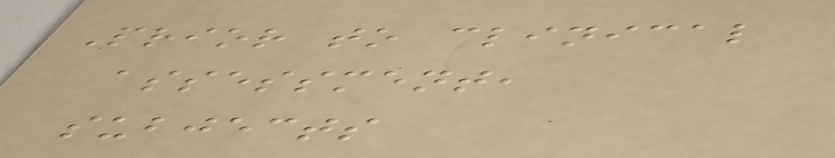Prior to clinical
assessment,
subjects
